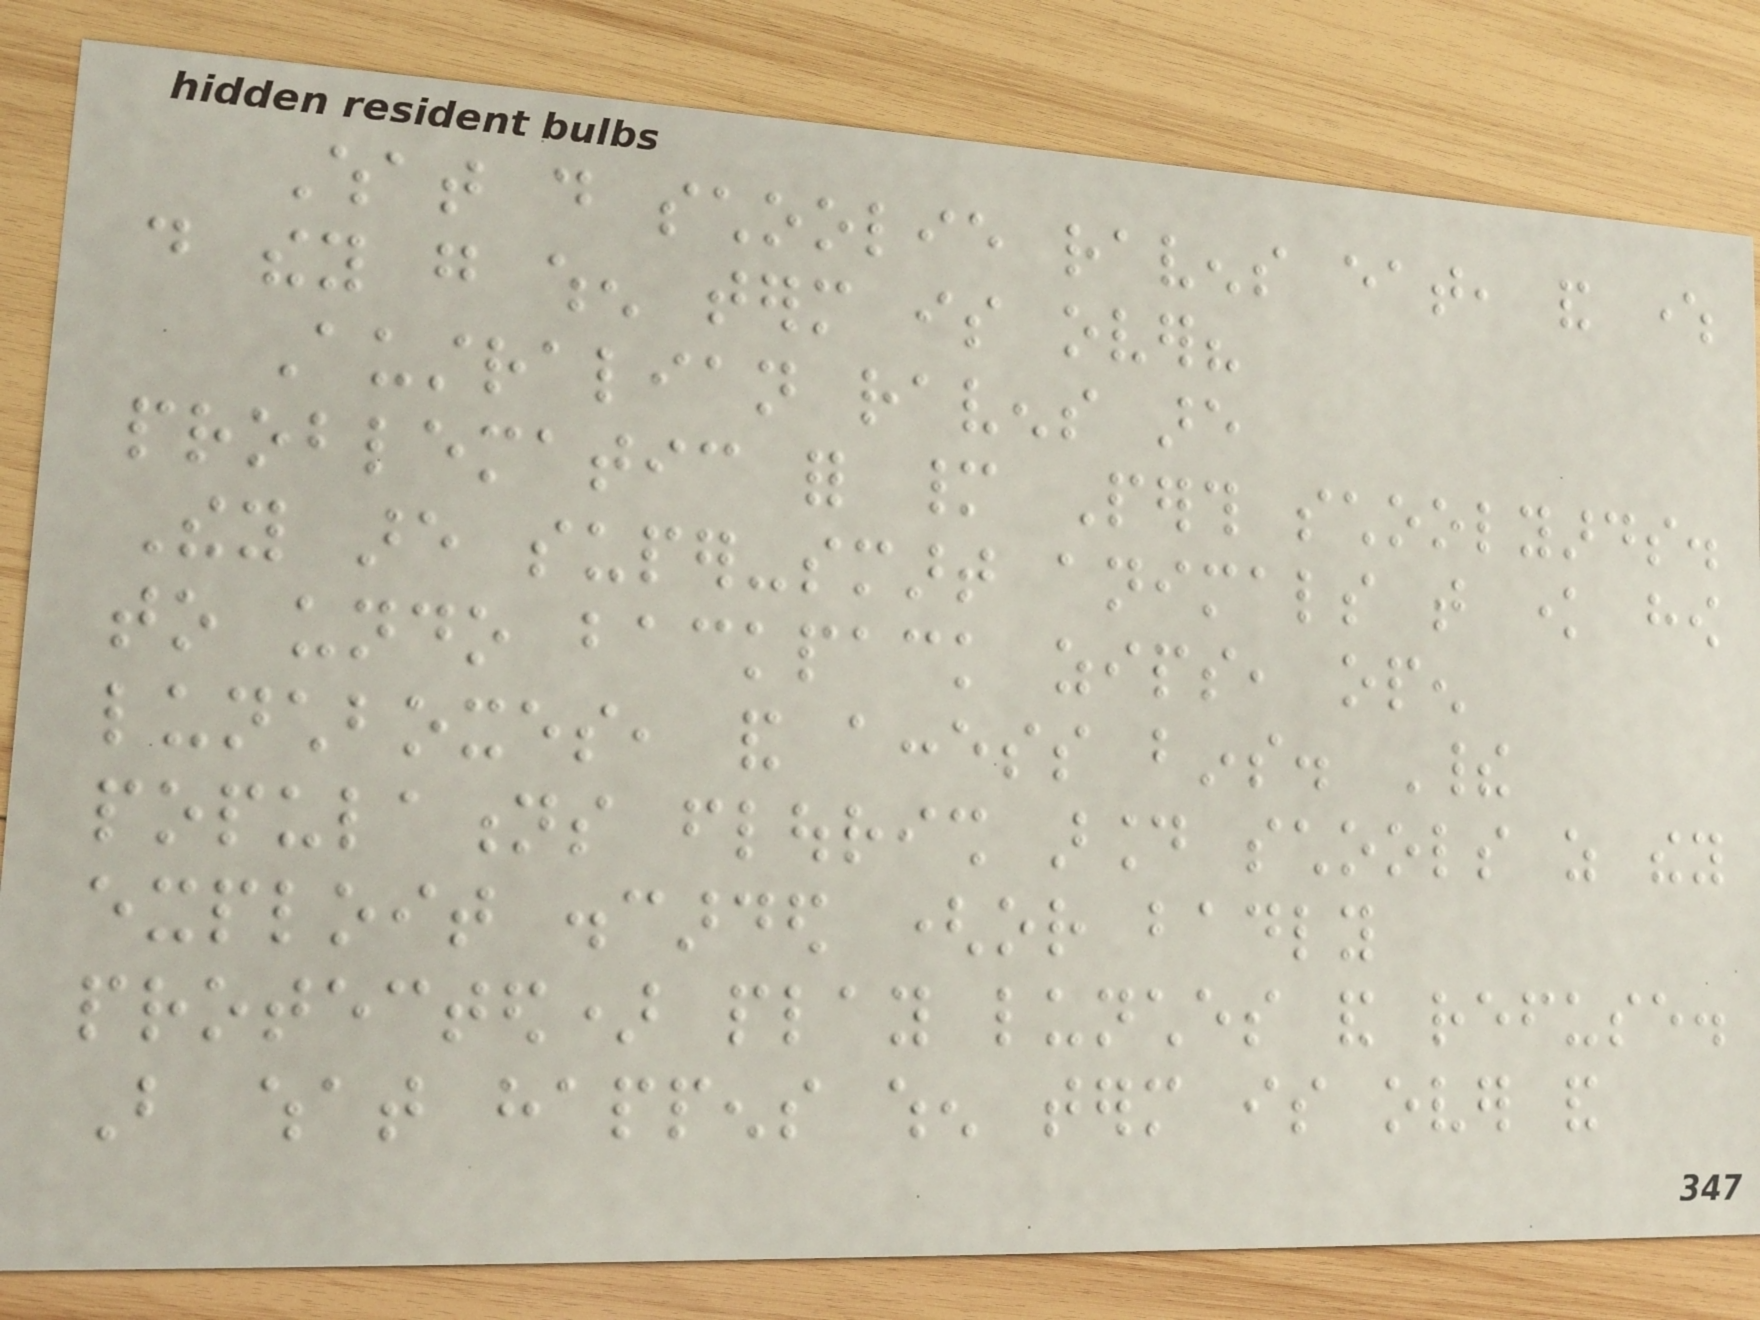What do schoolie ravens eat, and where
do they go when term is over?
Australian ravens are
problematic for many Perth schoolyards.
They are super-smart animals that know how
to undo backpack zips, open
lunchboxes, and access bins. Their
populations flourish around schools as they
exploit discarded (or badly
protected) play lunches and refuse.
But what happens when term is over and
